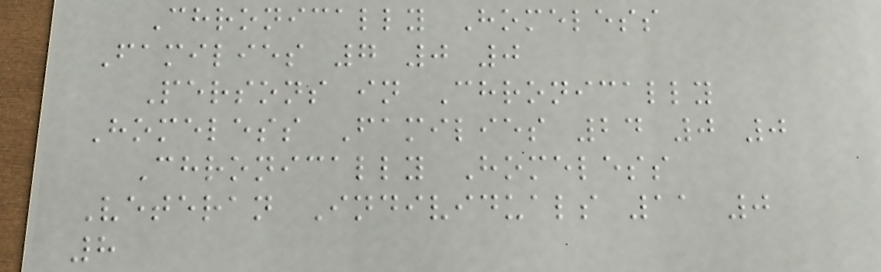Chronically Homeless
Families 7 0 0
Persons in Chronically
Homeless Families 24 0 0
Chronically Homeless
Veteran Individuals 11 0
8
